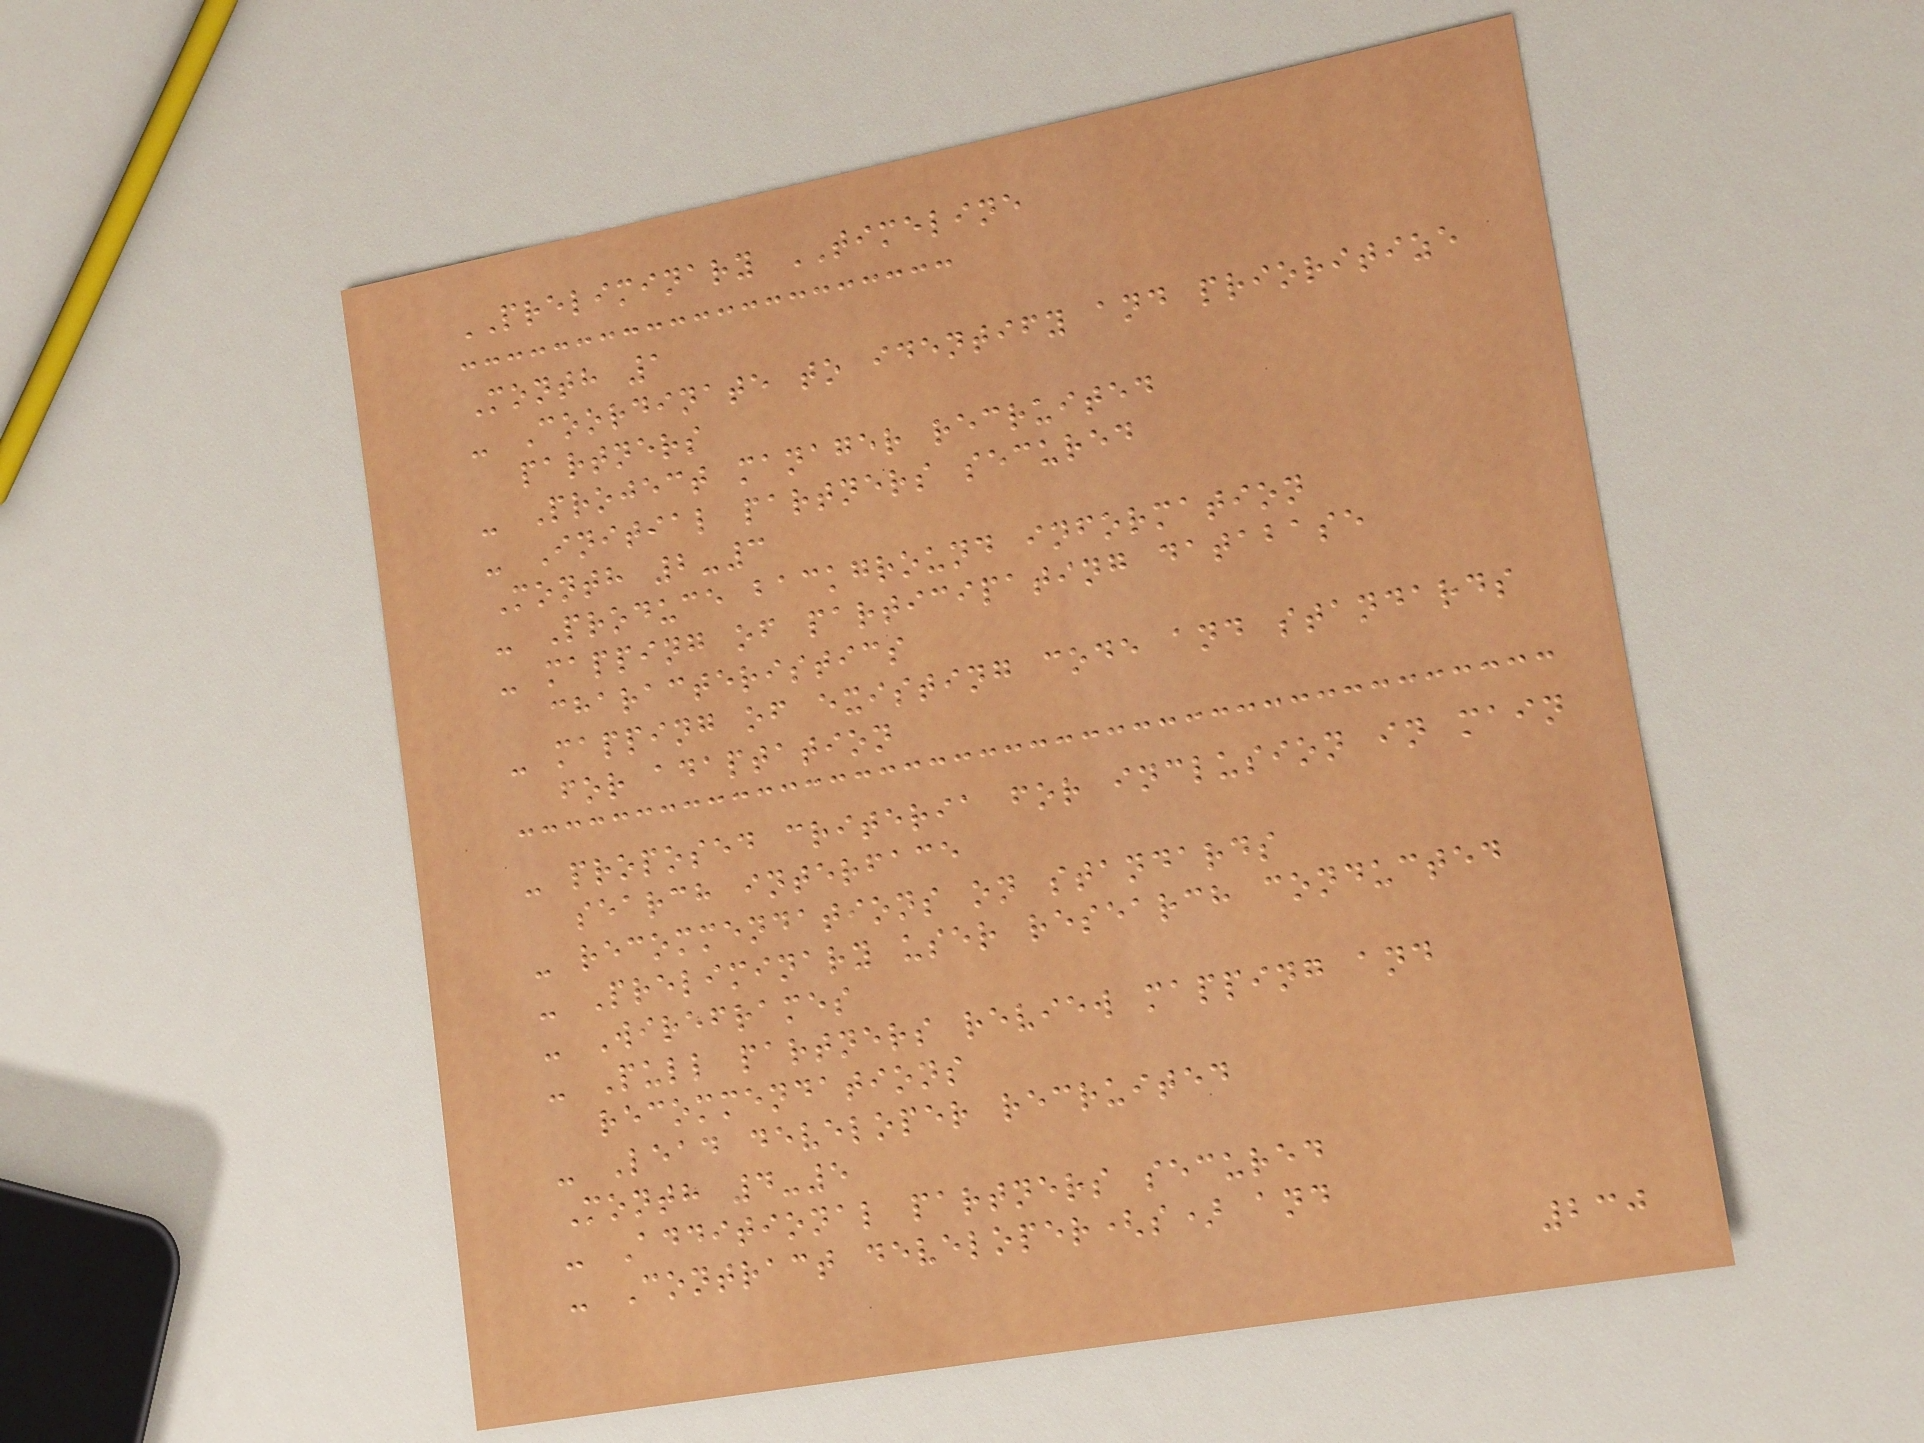PRELIMINARY TIMELINE
Month 1
- Coordinate to identify and prioritize
partners
- Project manager recruited
- Initial partners secured
Month 2-3
- Produce background information
- mapping of participating database
characteristics
- mapping of existing code and standards
for adaptation
- proposed criteria for inclusion in main
search interface
- recommendations on standards
- Preliminary user research conducted
- Wireframes
- Pull partners review mapping and
recommendations
- Lead developer recruited
Month 4-5
- Additional partners secured
- Contract developer(s) and
230
